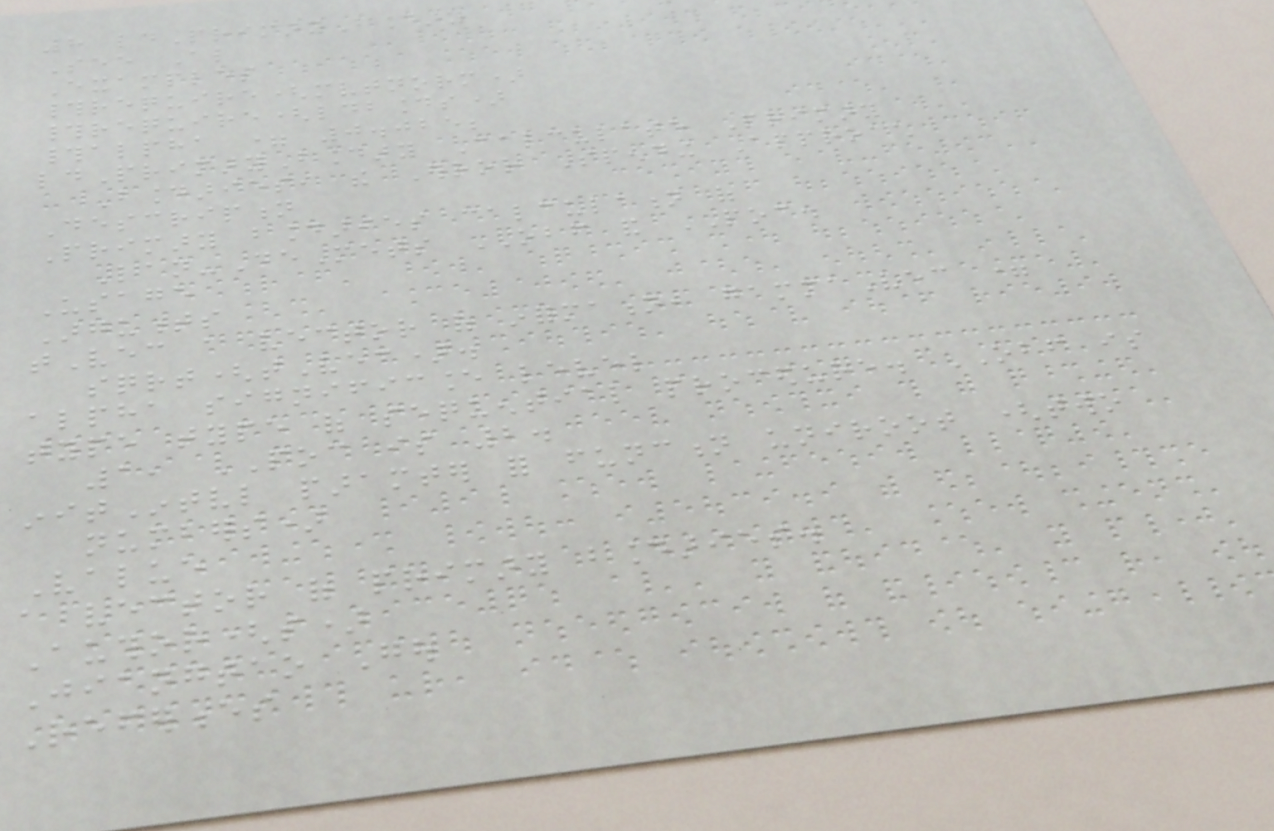8 ldPrimaryBoundary
See Also
Examples
#require(mvtnorm)
#require(ldbounds)
#alpha = 0.025;
ldPrimaryBoundary Calculate Primary
Boundaries, the Error Spending Approach
Description
Primary boundaries calculation of
Lan-DeMets OBF and POC.
Usage
Arguments
tVec a vector of information, gammaVec =
sqrt(tVec).
alpha significance level
type type of sequential procedure. OBF is
1, POC is 2.
initIntvl paramter for function uniroot (two
numbers)
Value
a vector of primary boundaries.
Author(s)
Jiangtao Gou
References
